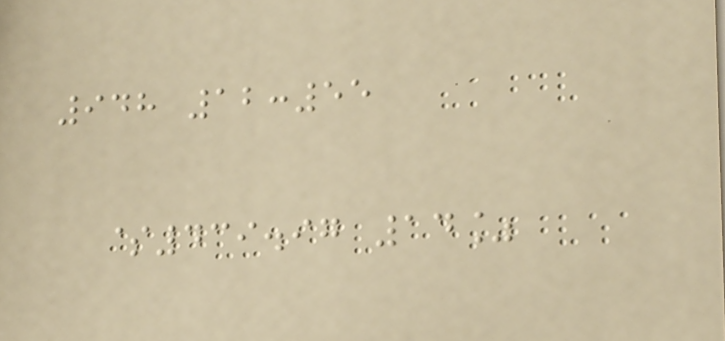948 12:55
$439.97 14%
